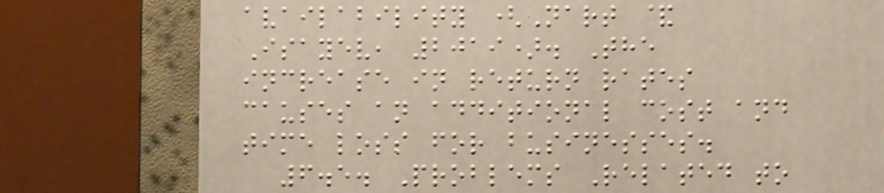availability (Nart &
Isayev, 2019). The
increase in return rates
causes an additional cost and
time loss for businesses.
6.5. Problems Related to
